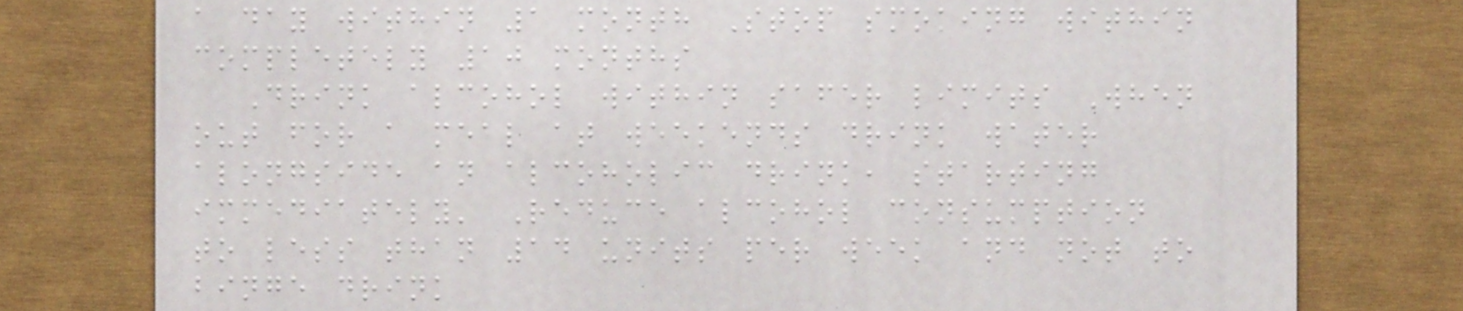a day within 1 month Stop smoking within
completely 10 months
Drink alcohol within safer limits When
out for a meal at weekends drink water
alongside an alcoholic drink, starting
immediately' Reduce alcohol consumption
to less than 14 units per week and not to
binge drink
